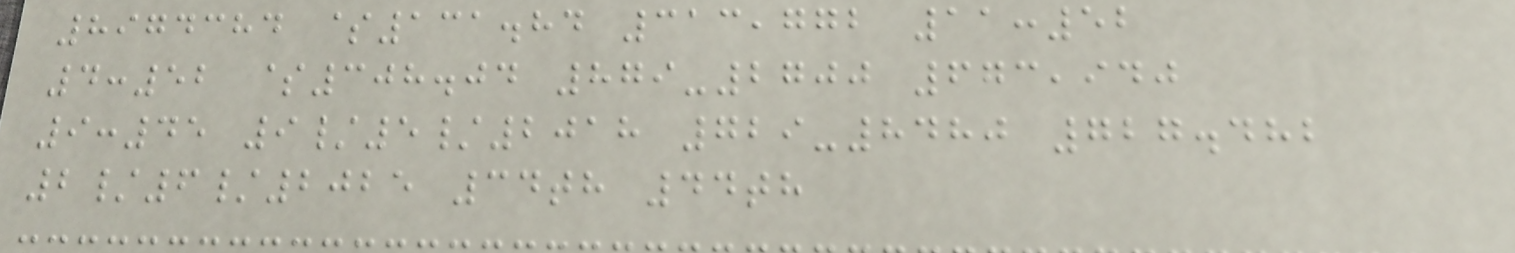8974384 $131.84 313,772 11:52
4:52 $308.04 879-2700 673,940
9:45 9/5/2018 729-8480 727.482
2/6/2025 34th 44th
